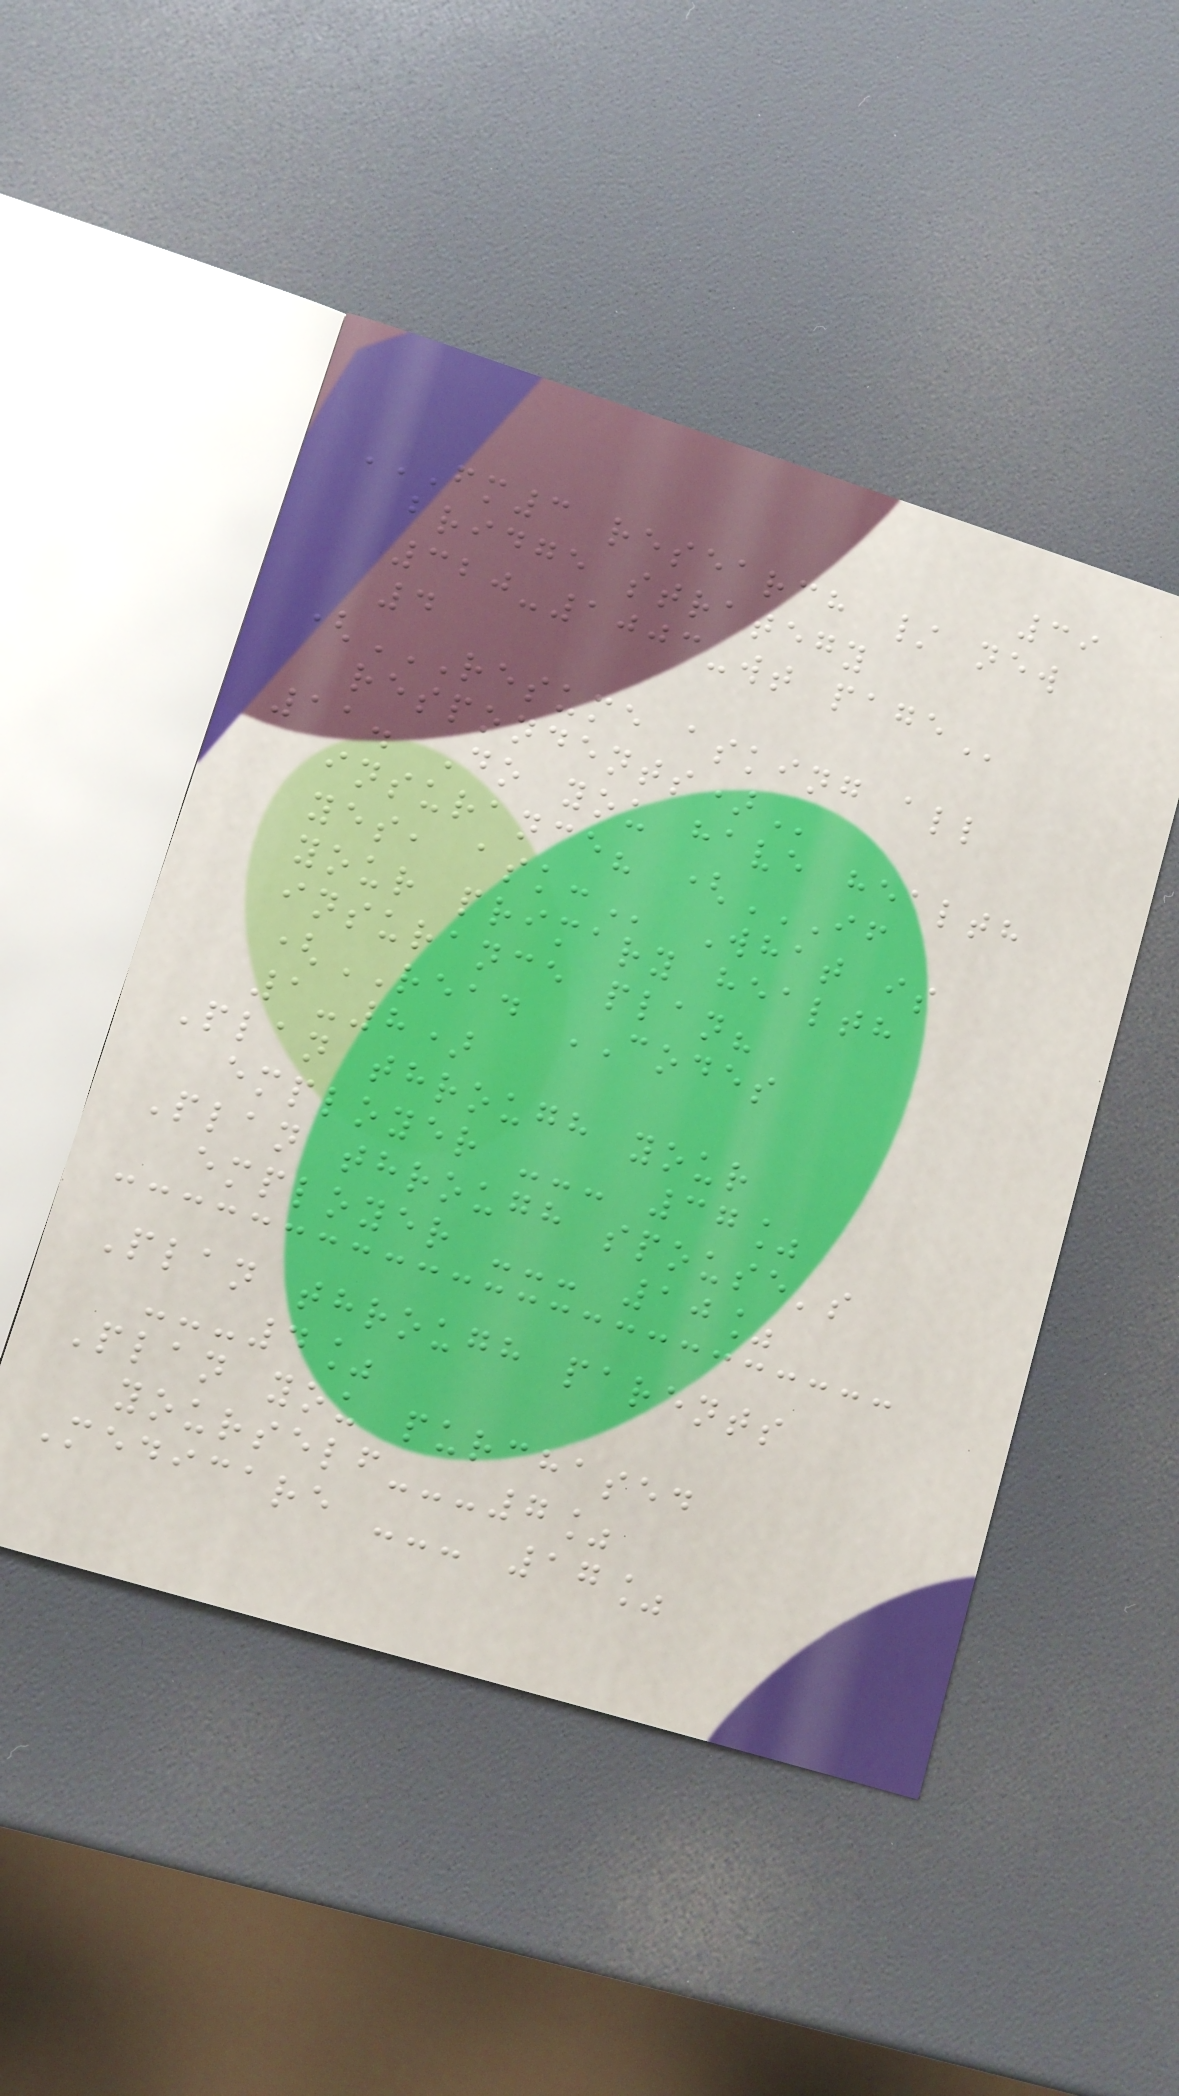39
FM3 RESEARCH / NEW
BRIDGE STRATEGY
320-1003-WT PAGE
4
(RESUME ASKING ALL
RESPONDENTS)
11. Do you have health
insurance? (IF
YES, ASK: What is
your primary health
insurance plan?
(READ CODES
1-8)
Plan through your
employer --- 37%
Plan through spouse's
employer --- 10%
Plan through parents
---4%
Plan you purchased
yourself---7%
Medicare --- 17%
